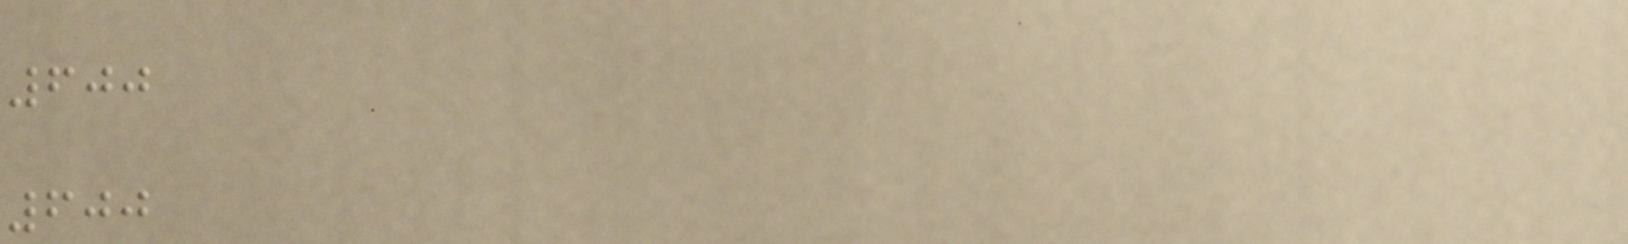600
600
